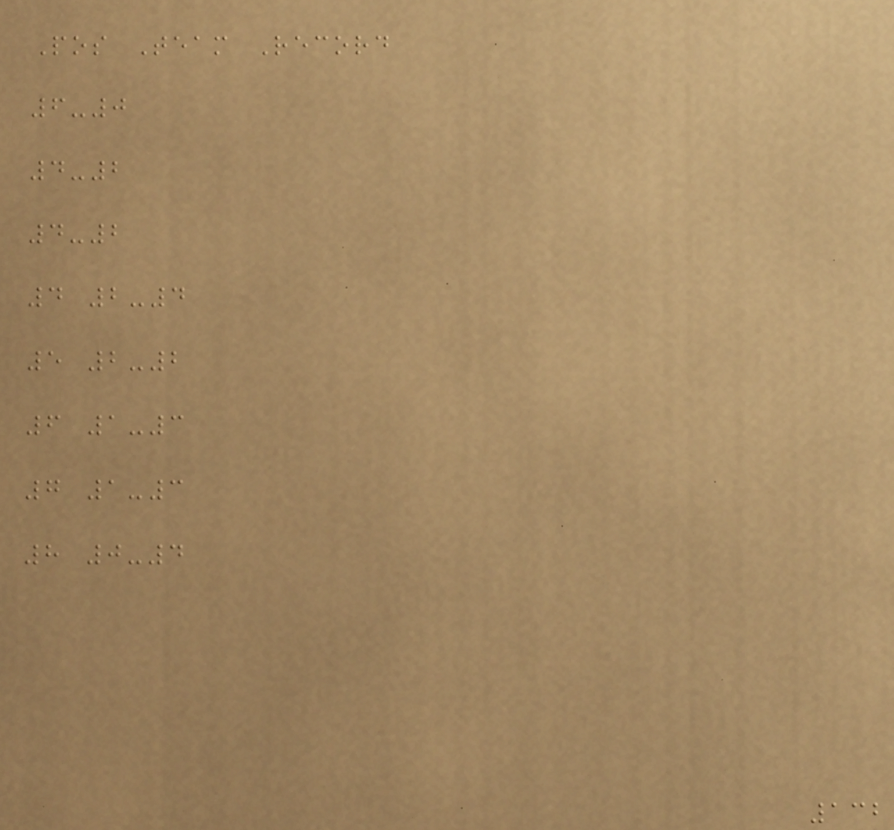Pos Team Record
6-0
4-2
4-2
4 2-4
5 2-2
6 1-3
7 1-3
8 0-4
132
